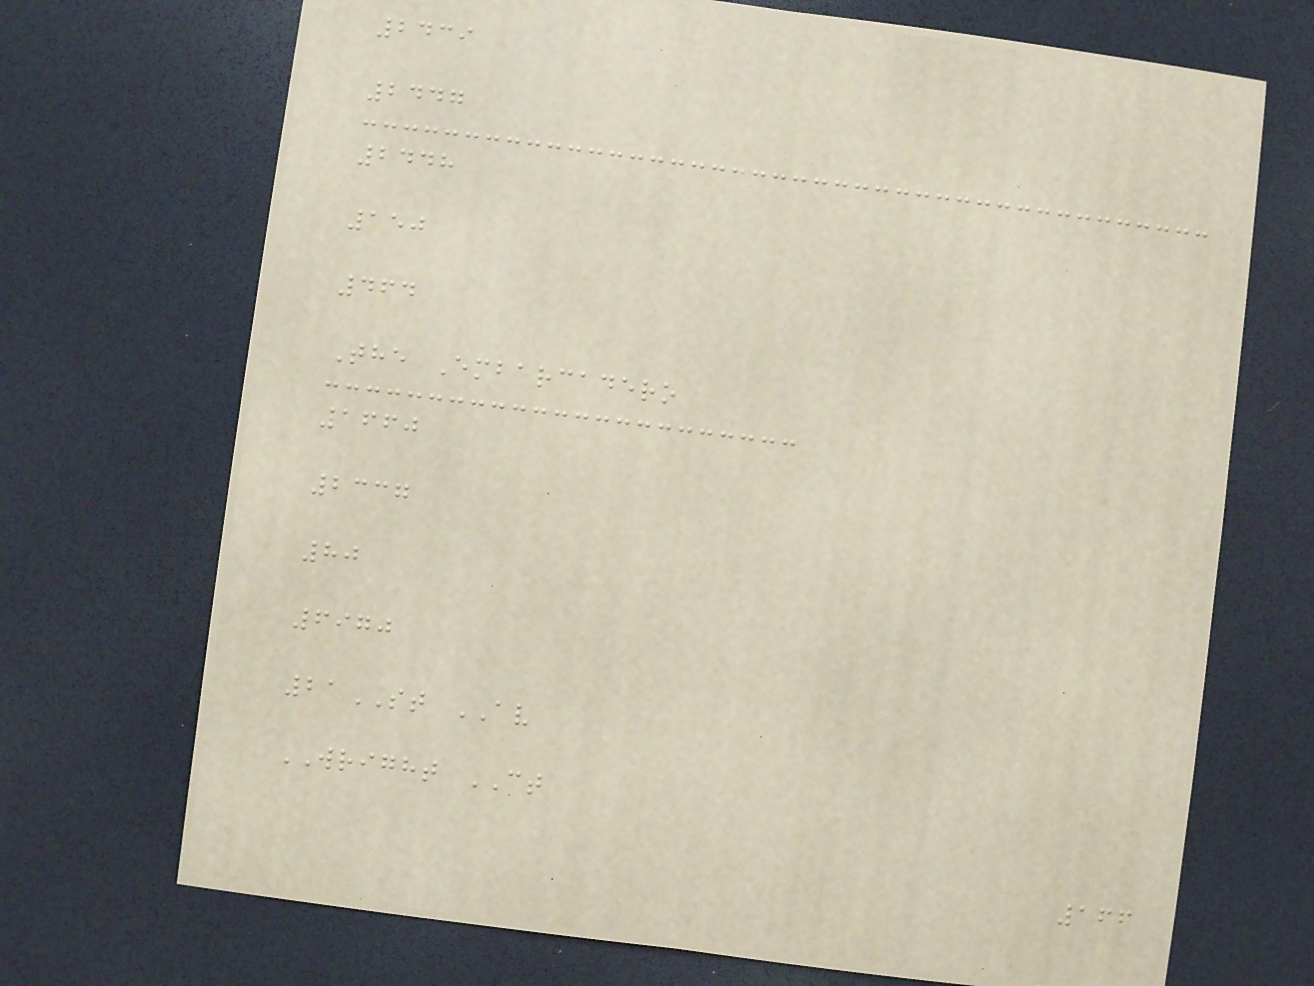2439
2447
2448
150
464
The Embarcadero
1660
2337
80
6970
21ST AV
WRIGHT CT
166
